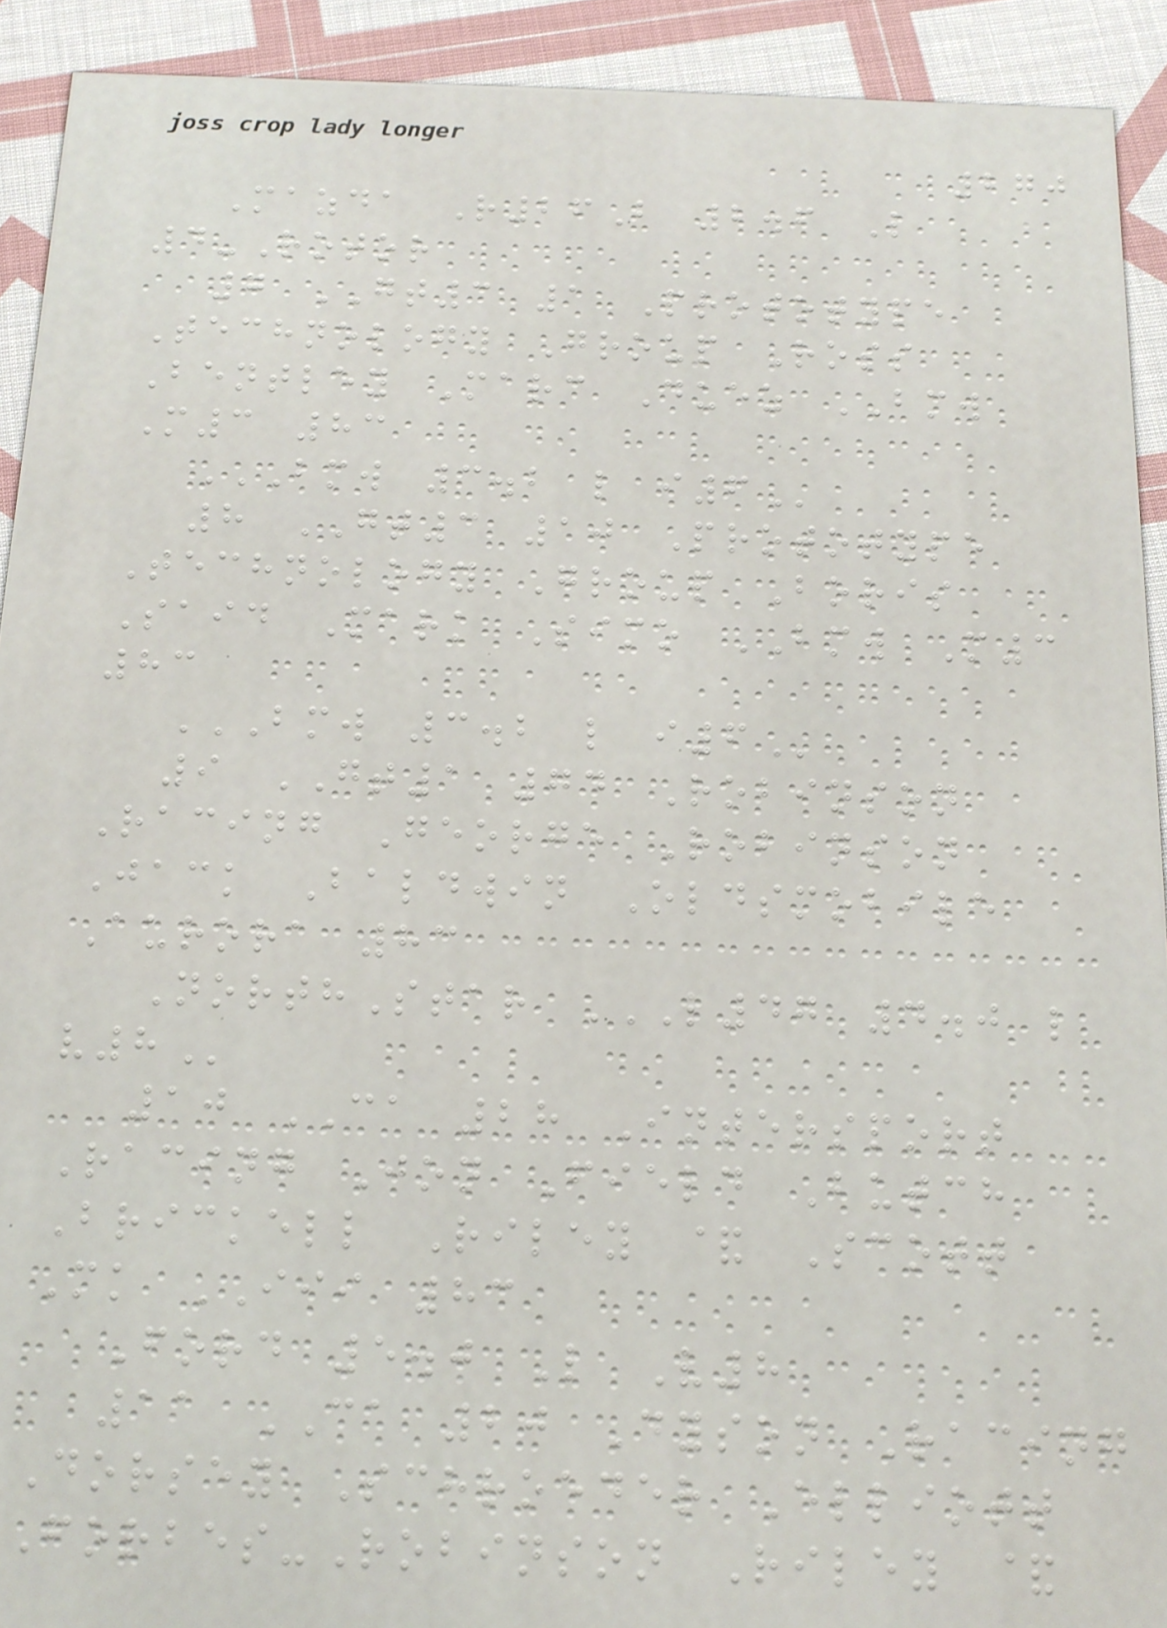270
Mazda R26B 2.6 L
4-Rotor
7 GT3 1 Prototype
Technology Group Ross
Bentley Marc Duez BMW
M3 83
BMW 3.2 L I6
8 GT3 10 Prototype
Technology Group Boris
Said Mark Simo BMW M3
83
BMW 3.2 L I6
9 GT1 74 Robinson
Racing George Robinson
Jack Baldwin Oldsmobile
Aurora 83
NorthStar L47 4.0 L
V8
10 CA 28 Intersport
Racing Jon Field Butch
Brickell Riley & Scott
Mk III 83
Ford 5.0 L V8
11 CA 20 Dyson Racing
Dorsey Schroeder Elliott
Forbes-Robinson Riley &
